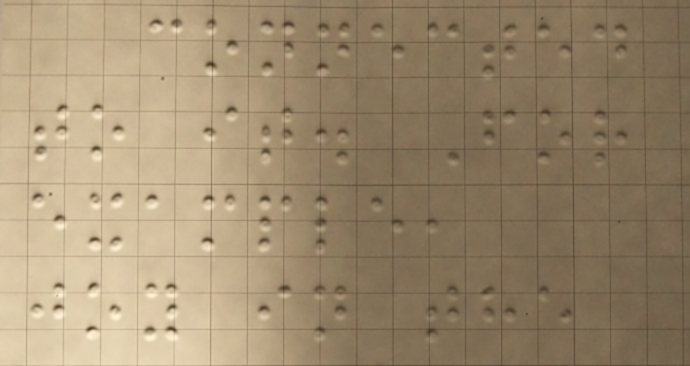connected
to it. For
example,
joy in the
